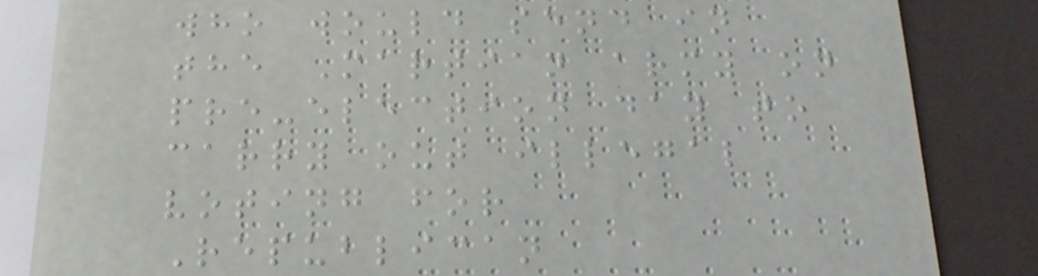who would send in
the Martian army on
pre-election day to
carry out illegal
voting for
Republican
